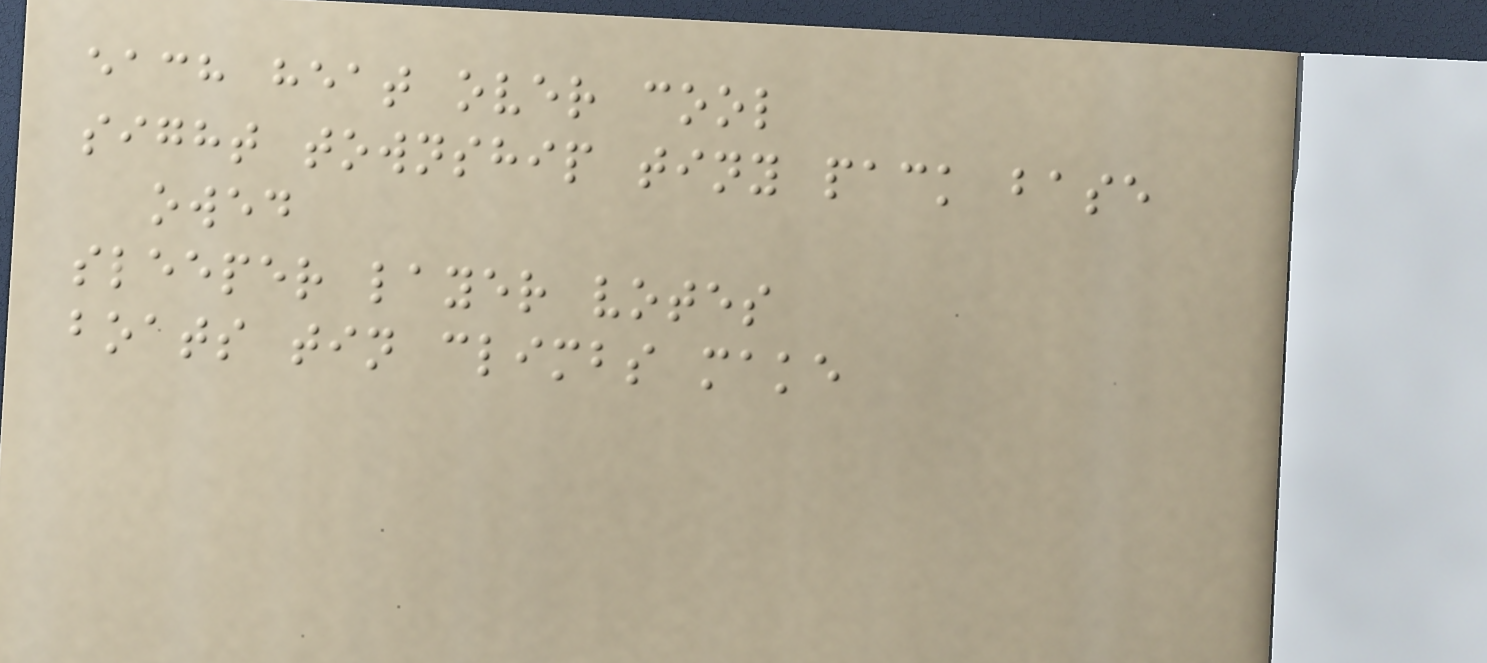each heat over cool
sight township tiny pack base
owed
sleeper layer votes
boats tin climbs make
